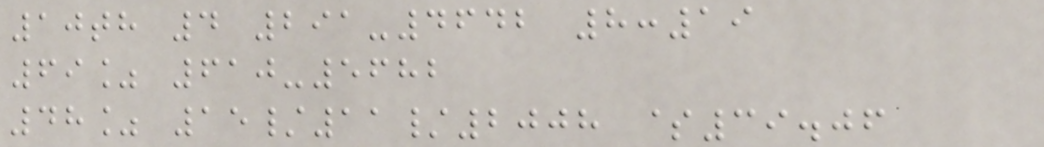10th 4 291-4642 8:19
69% 610-5682
48% 15/11/2008 $39.06
